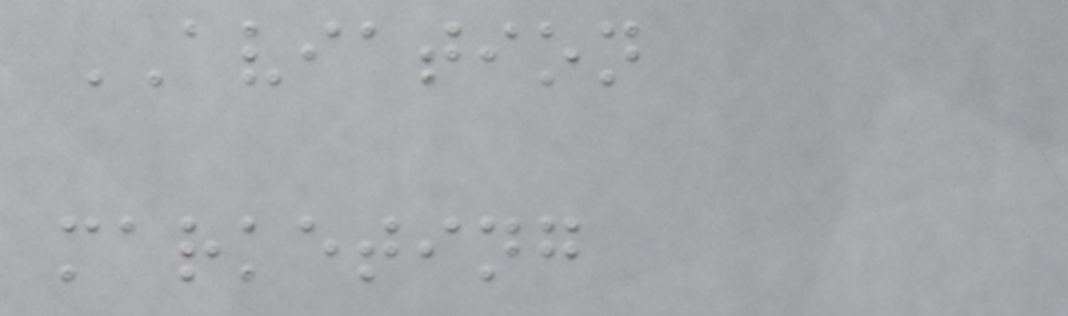AVIATION
marketing
